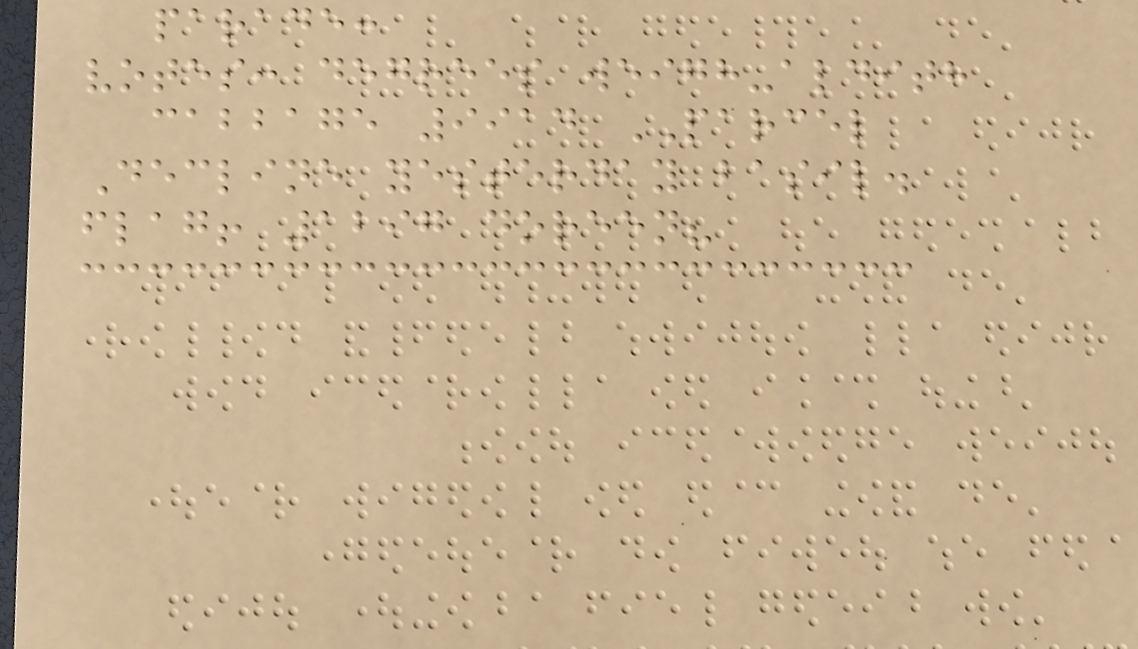parade:
votes: degrees weigh-aldith
cabbage 9914 PARCEL
Decline yesterday basil.
flag! 1297 doreen?
